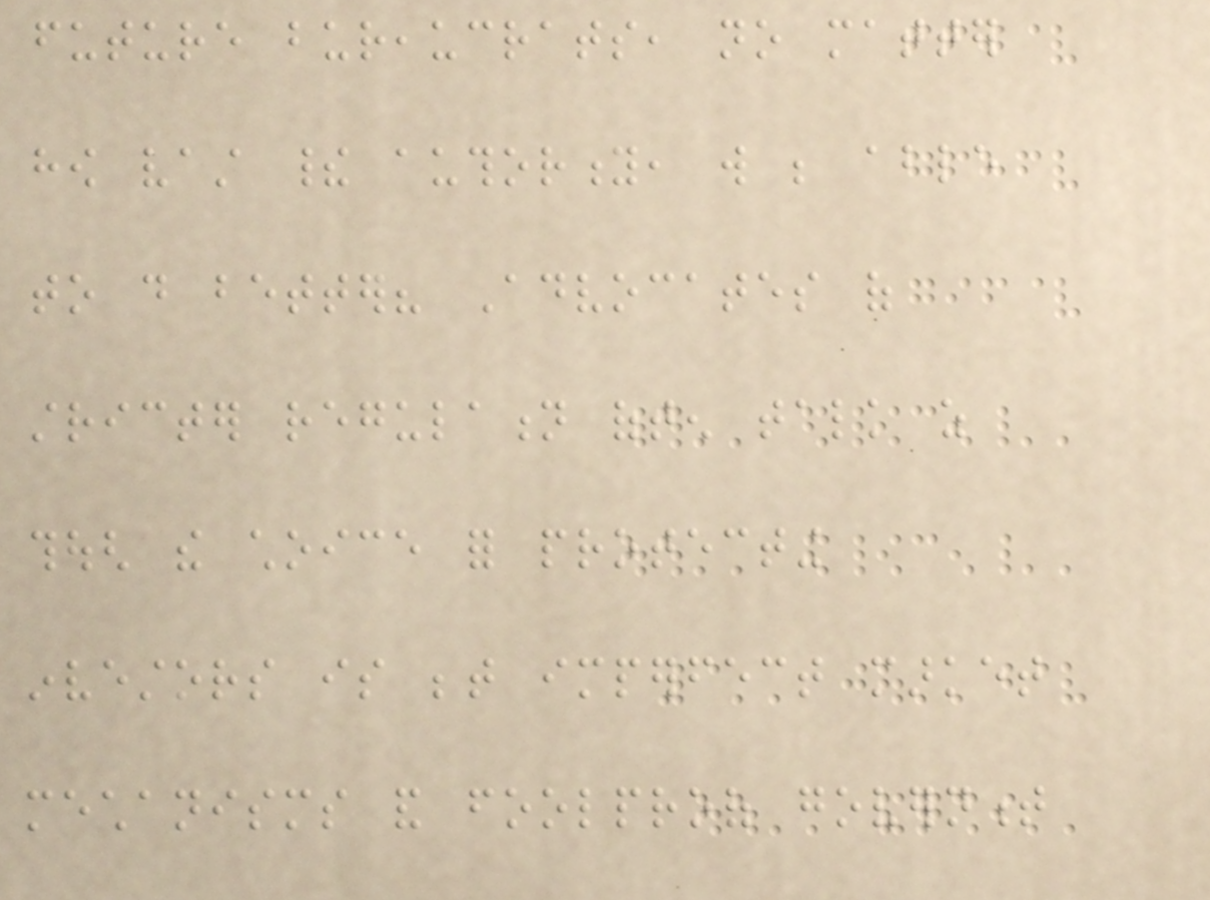future bureaucrats, no matter
how vast their authority, will be able
to do better? Advocates of
stricter regulation often talk as
though the choice for protecting
investors is between imperfect market
mechanisms and foolproof government
